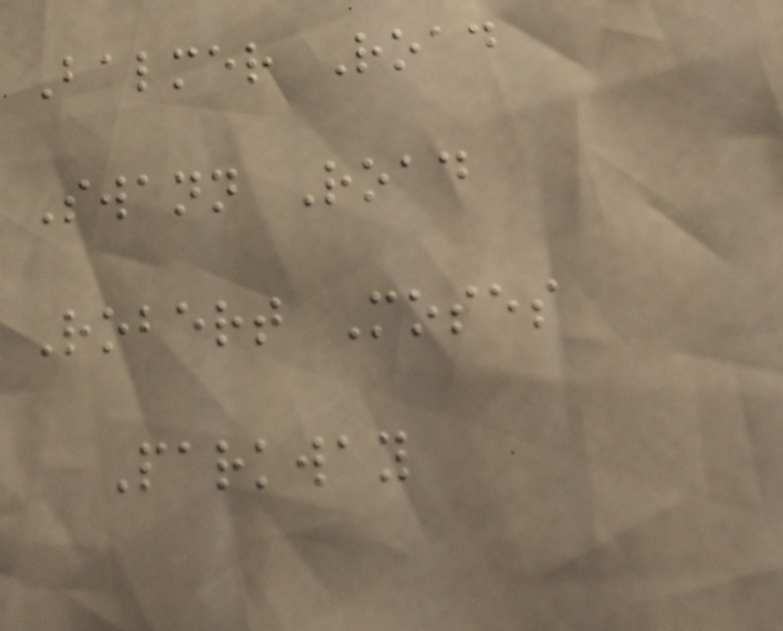Balmer Road
Swann Road
Robert Moses
Parkway
